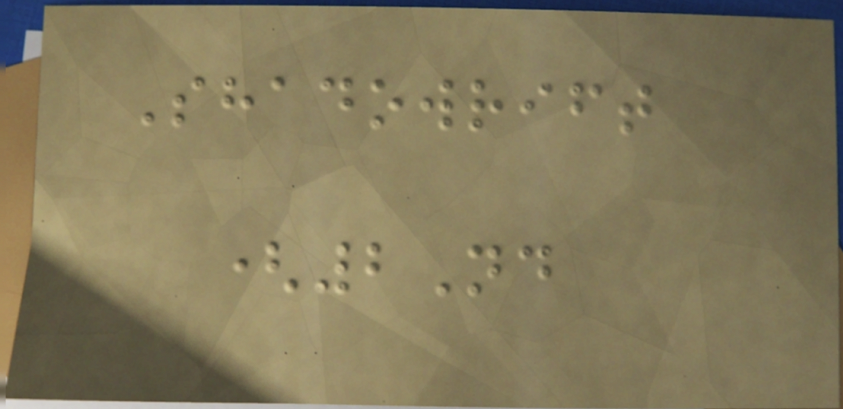Shadowrift
(2Nd
